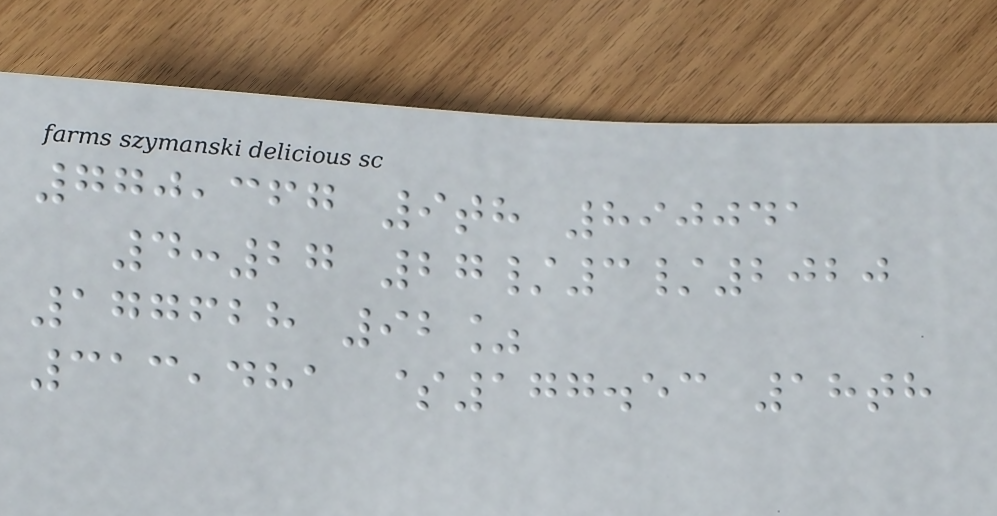770,367 9th 890041
4:27 27/3/2020
177628 92%
313,481 $177.53 18th
